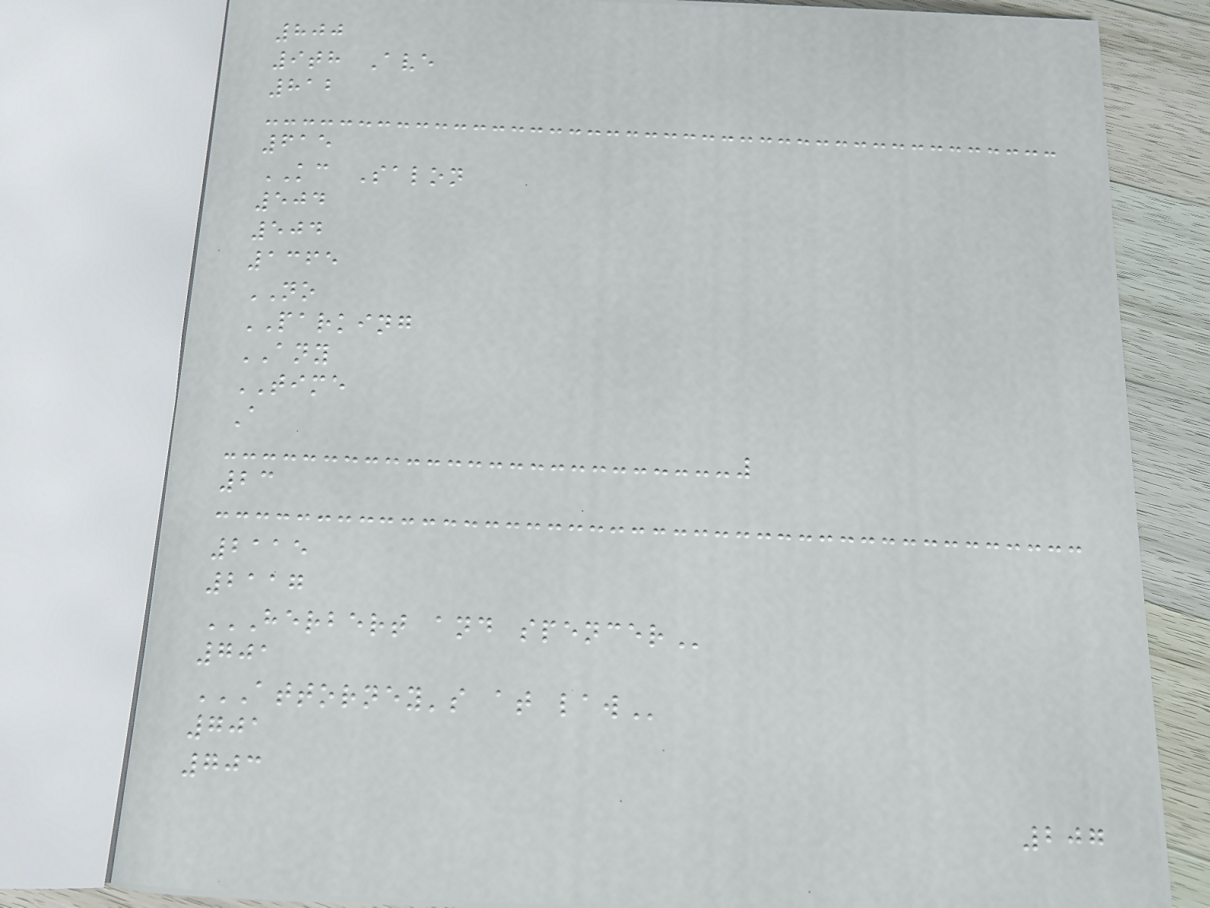800
9th Ave
812
615
KC Salon
504
504
1365
NO
PARKING
ANY
TIME
A
23
2115
2117
HERBERT AND SPENCER
701
ATTORNEY'S AT LAW
701
703
207
